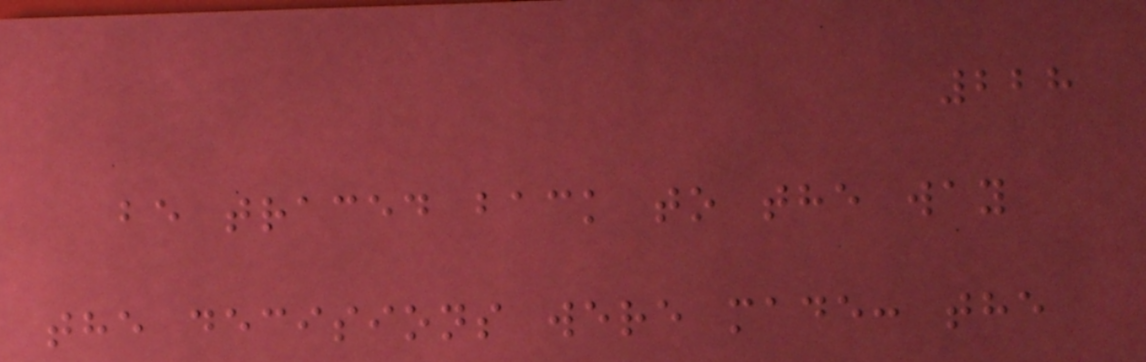228
be traced back to the way
the decisions were made: the
